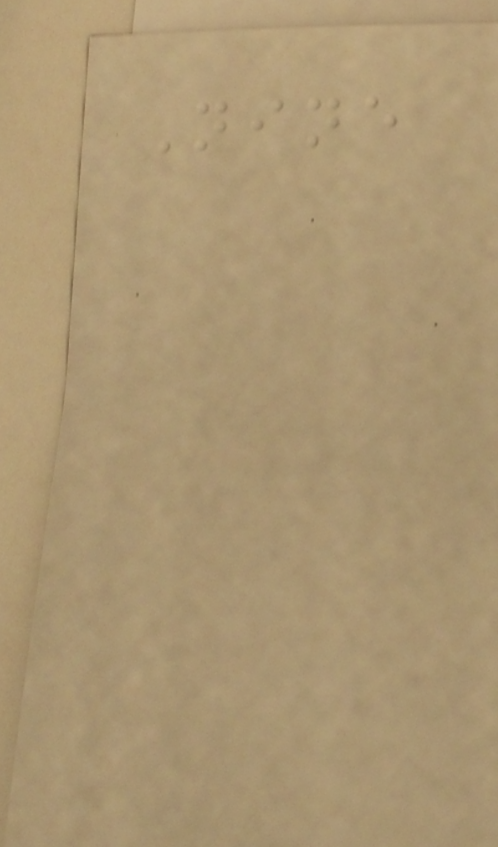Nine
